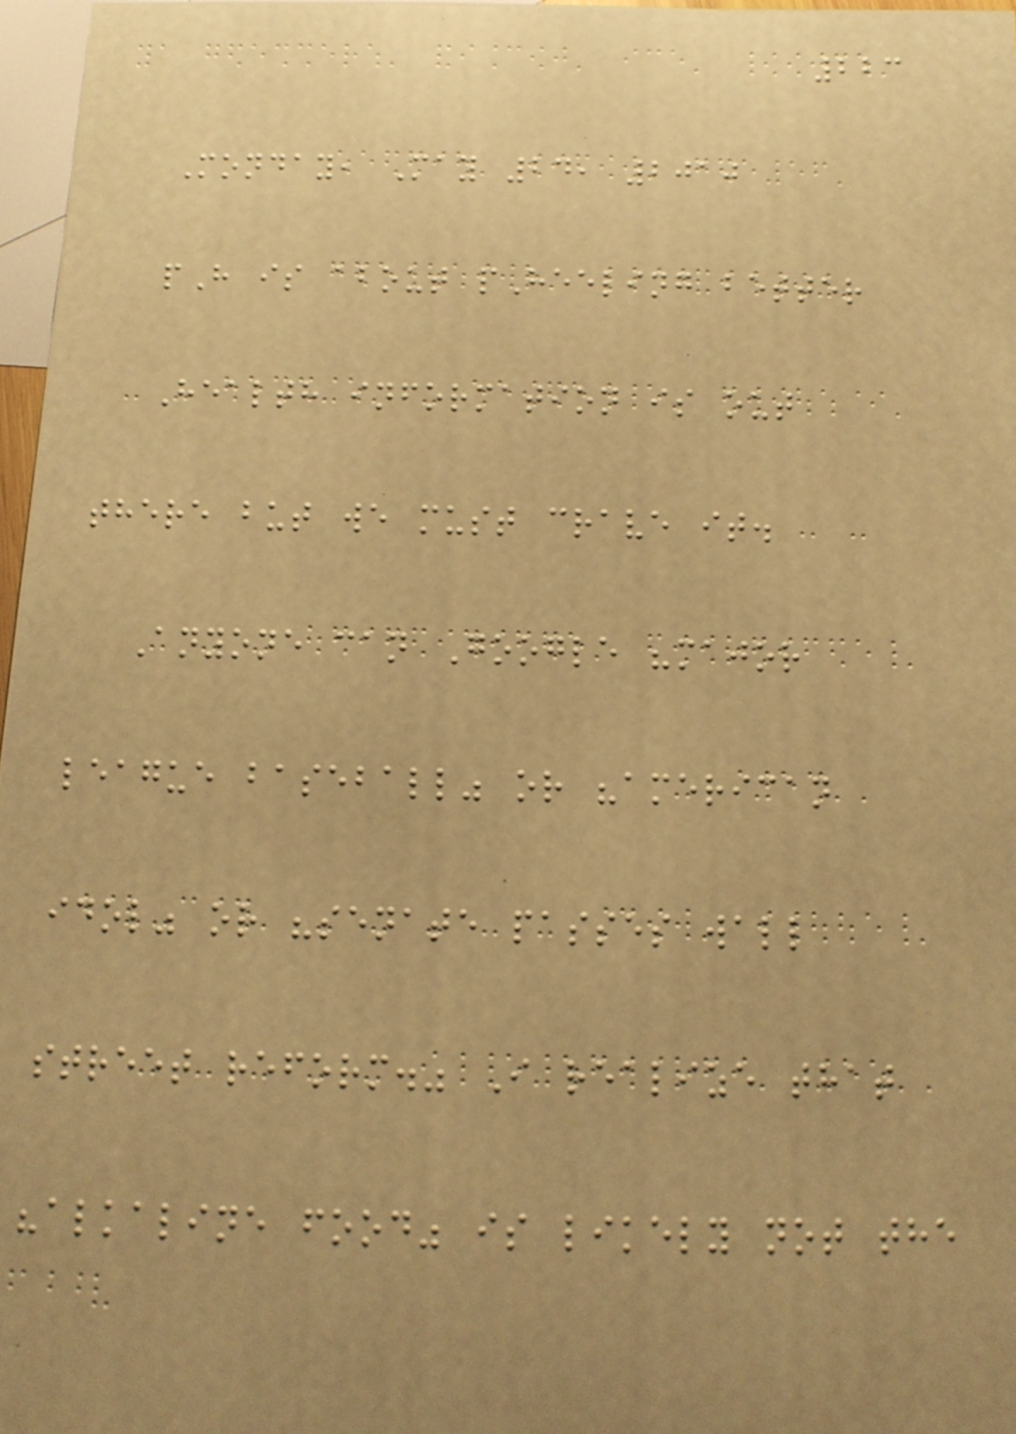223
Monday, May 24, 2010
pH is about pHeeling better
Health information is out
there but we must crave it.
Anyone can Google "major
league baseball" or "american
idol" or "senate passes wall
street reform." I realize that
"alkaline food" is likely not the
